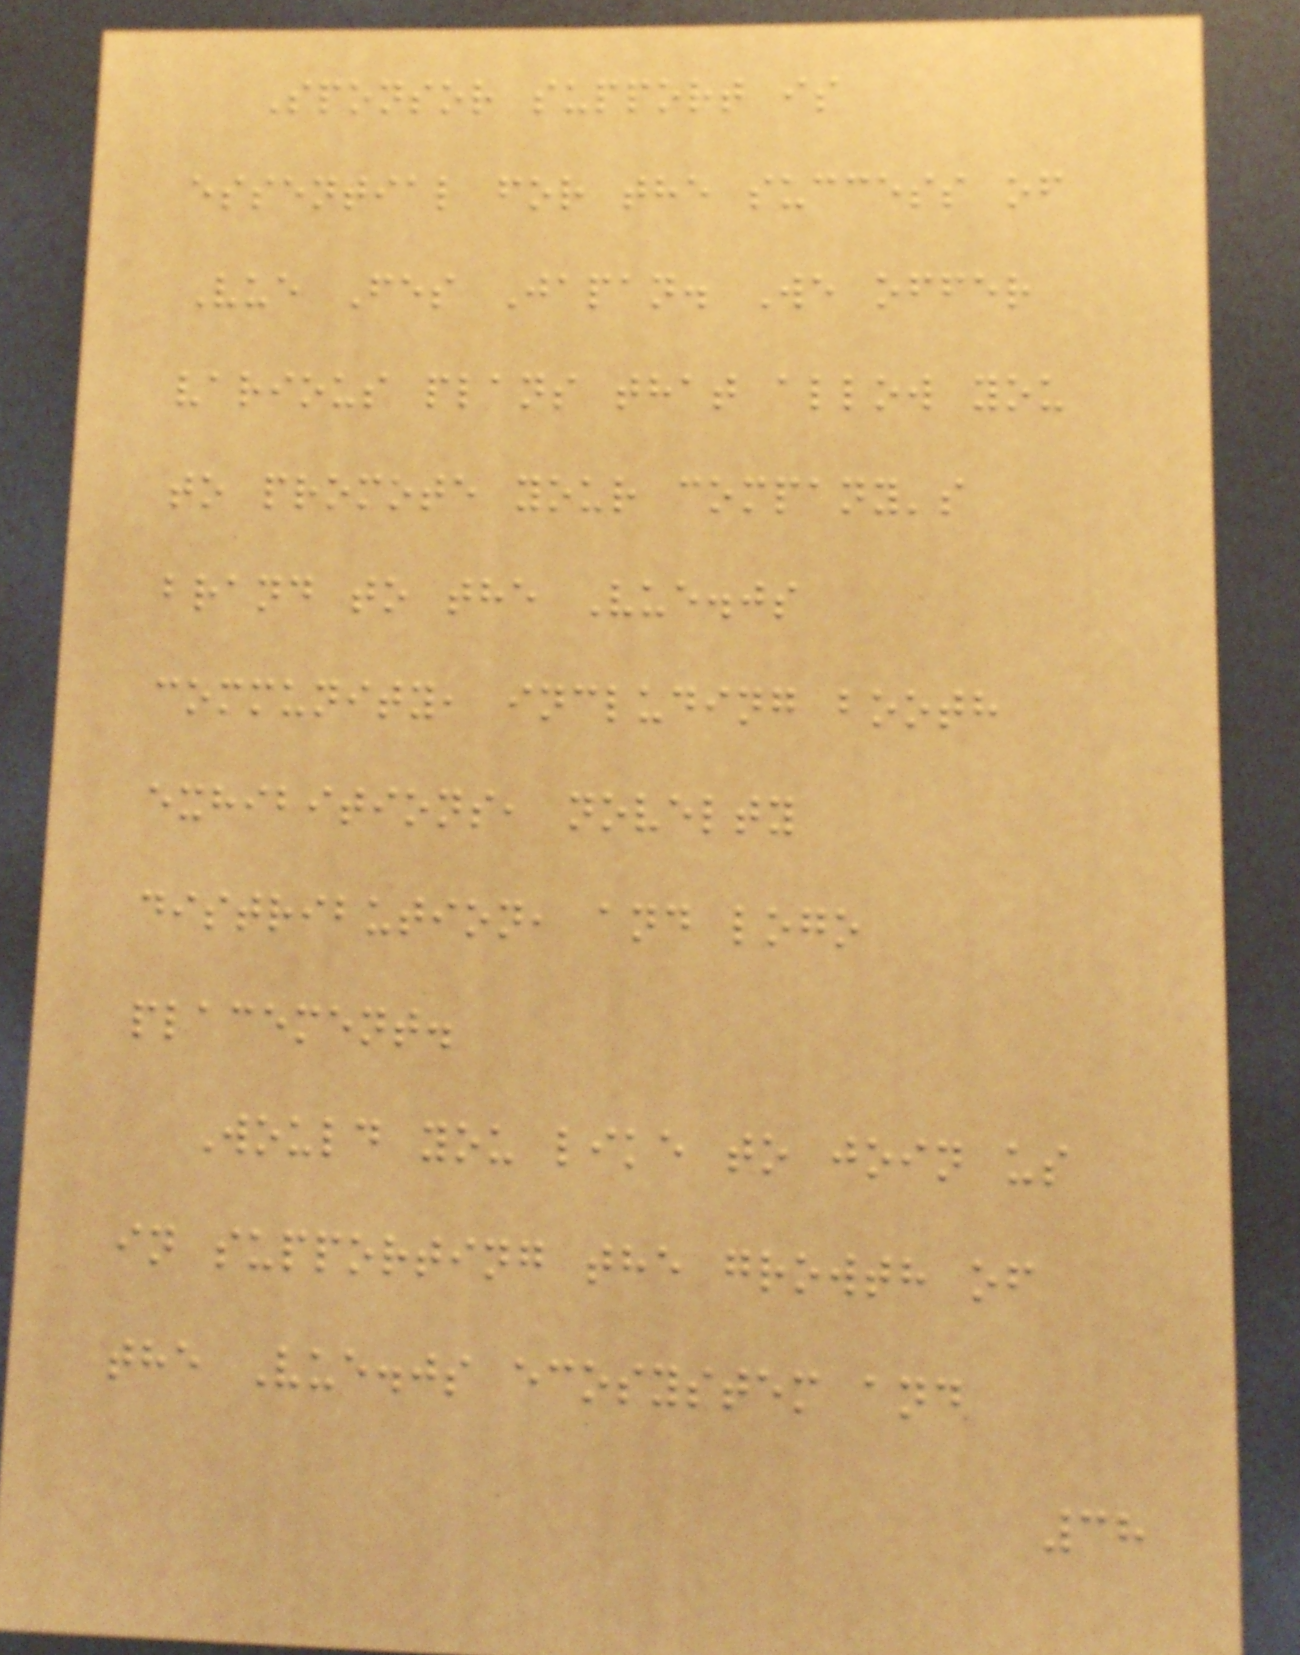Sponsor support is
essential for the success of
Vue Fes Japan. We offer
various plans that allow you
to promote your company's
brand to the Vue.js
community, including booth
exhibitions, novelty
distribution, and logo
placement.
Would you like to join us
in supporting the growth of
the Vue.js ecosystem and
38
